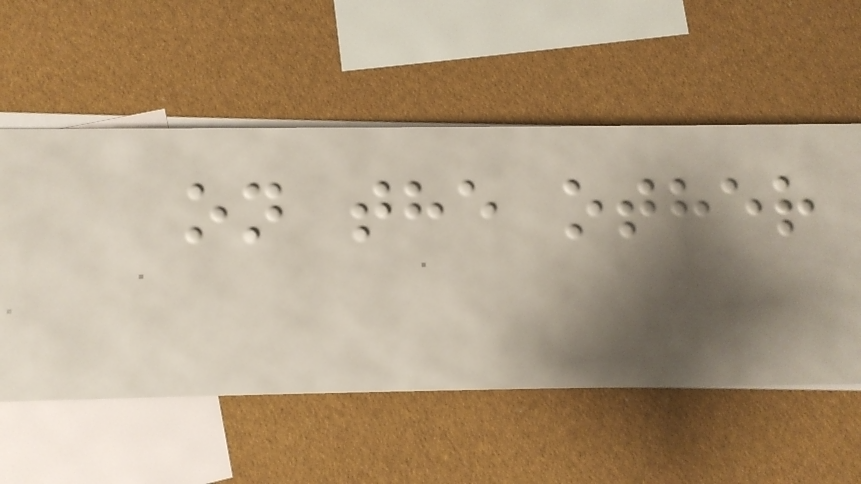on the other
